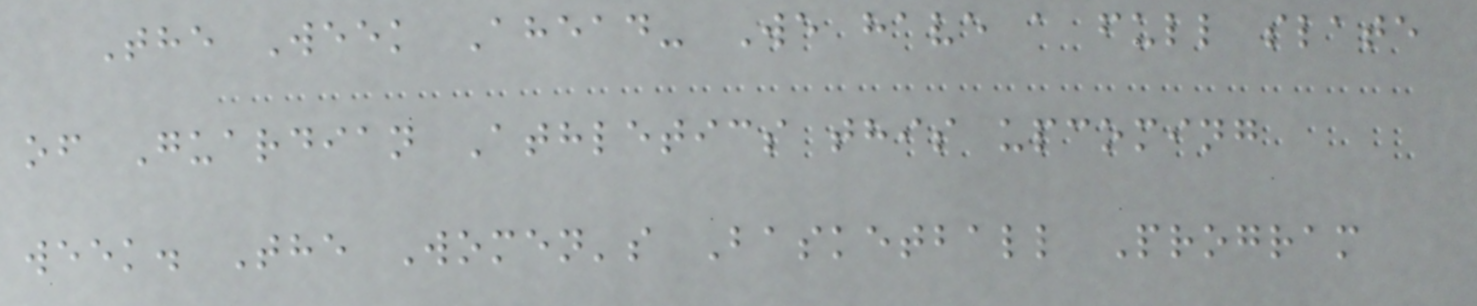The Week Ahead- We have a full slate
of Guardian Athletics this upcoming
week. The Women's Basketball Program
